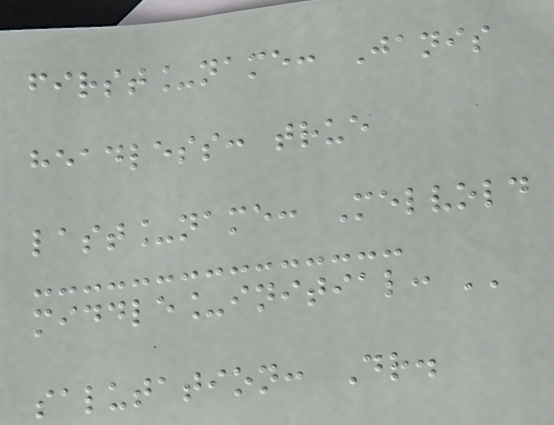first_name: Janis
headless: true
last_name: Melvold
middle_initial: ''
salutation: Dr.
